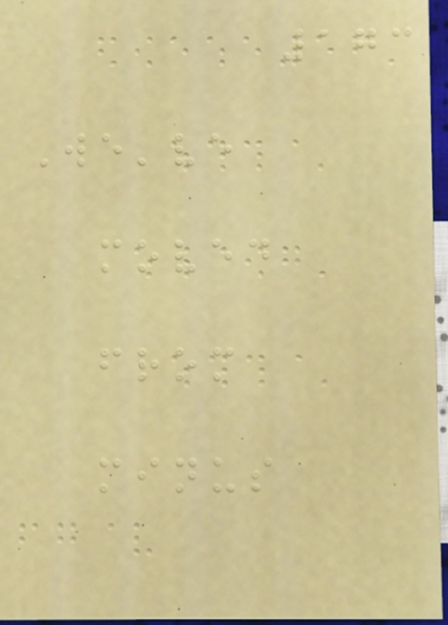173
We've
moved
from
minus
